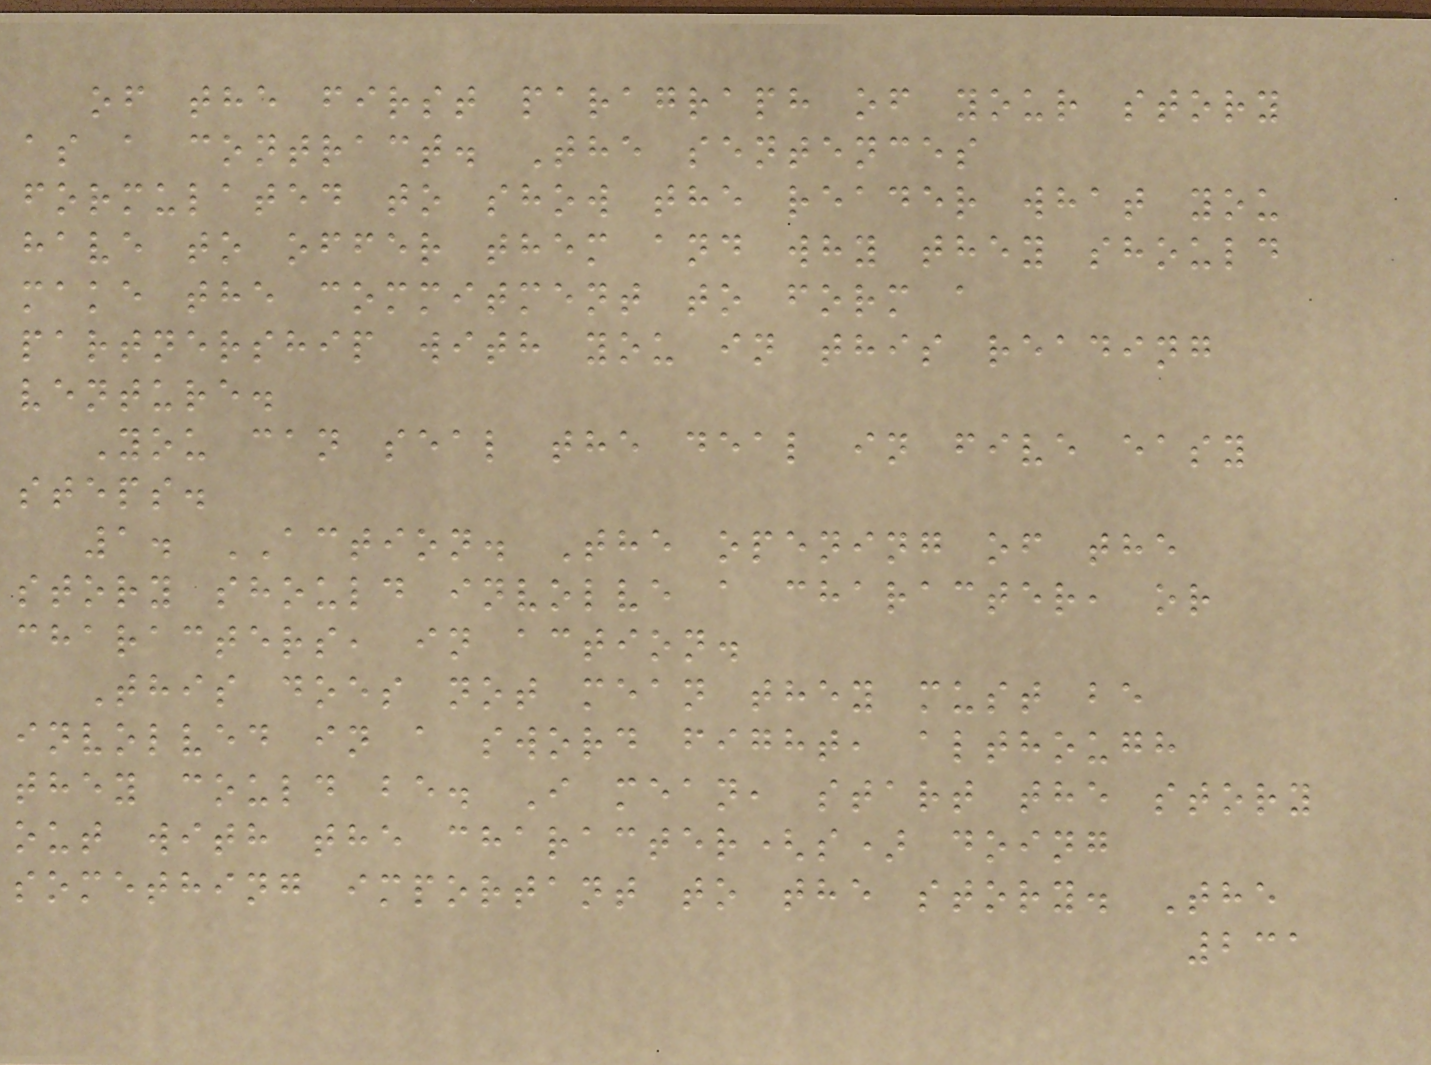of the first paragraph of your story
as a contract. The sentences
formulated to show the reader what you
have to offer them and why they should
make the commitment to form a
partnership with you in this reading
venture.
You can seal the deal in five easy
steps.
1. ACTION. The opening of the
story should involve a character, or
characters, in action.
This does not mean they must be
involved in a sword fight, although
they could be. I mean, start the story
out with the character(s) doing
something important to the story. The
231
